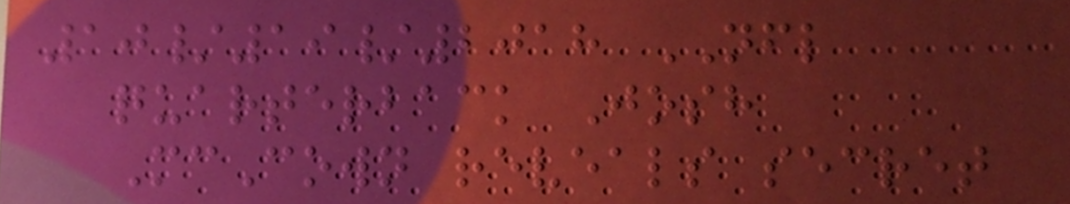10/19/2018 NFL
quarterback Josh
McCown reveals secret
